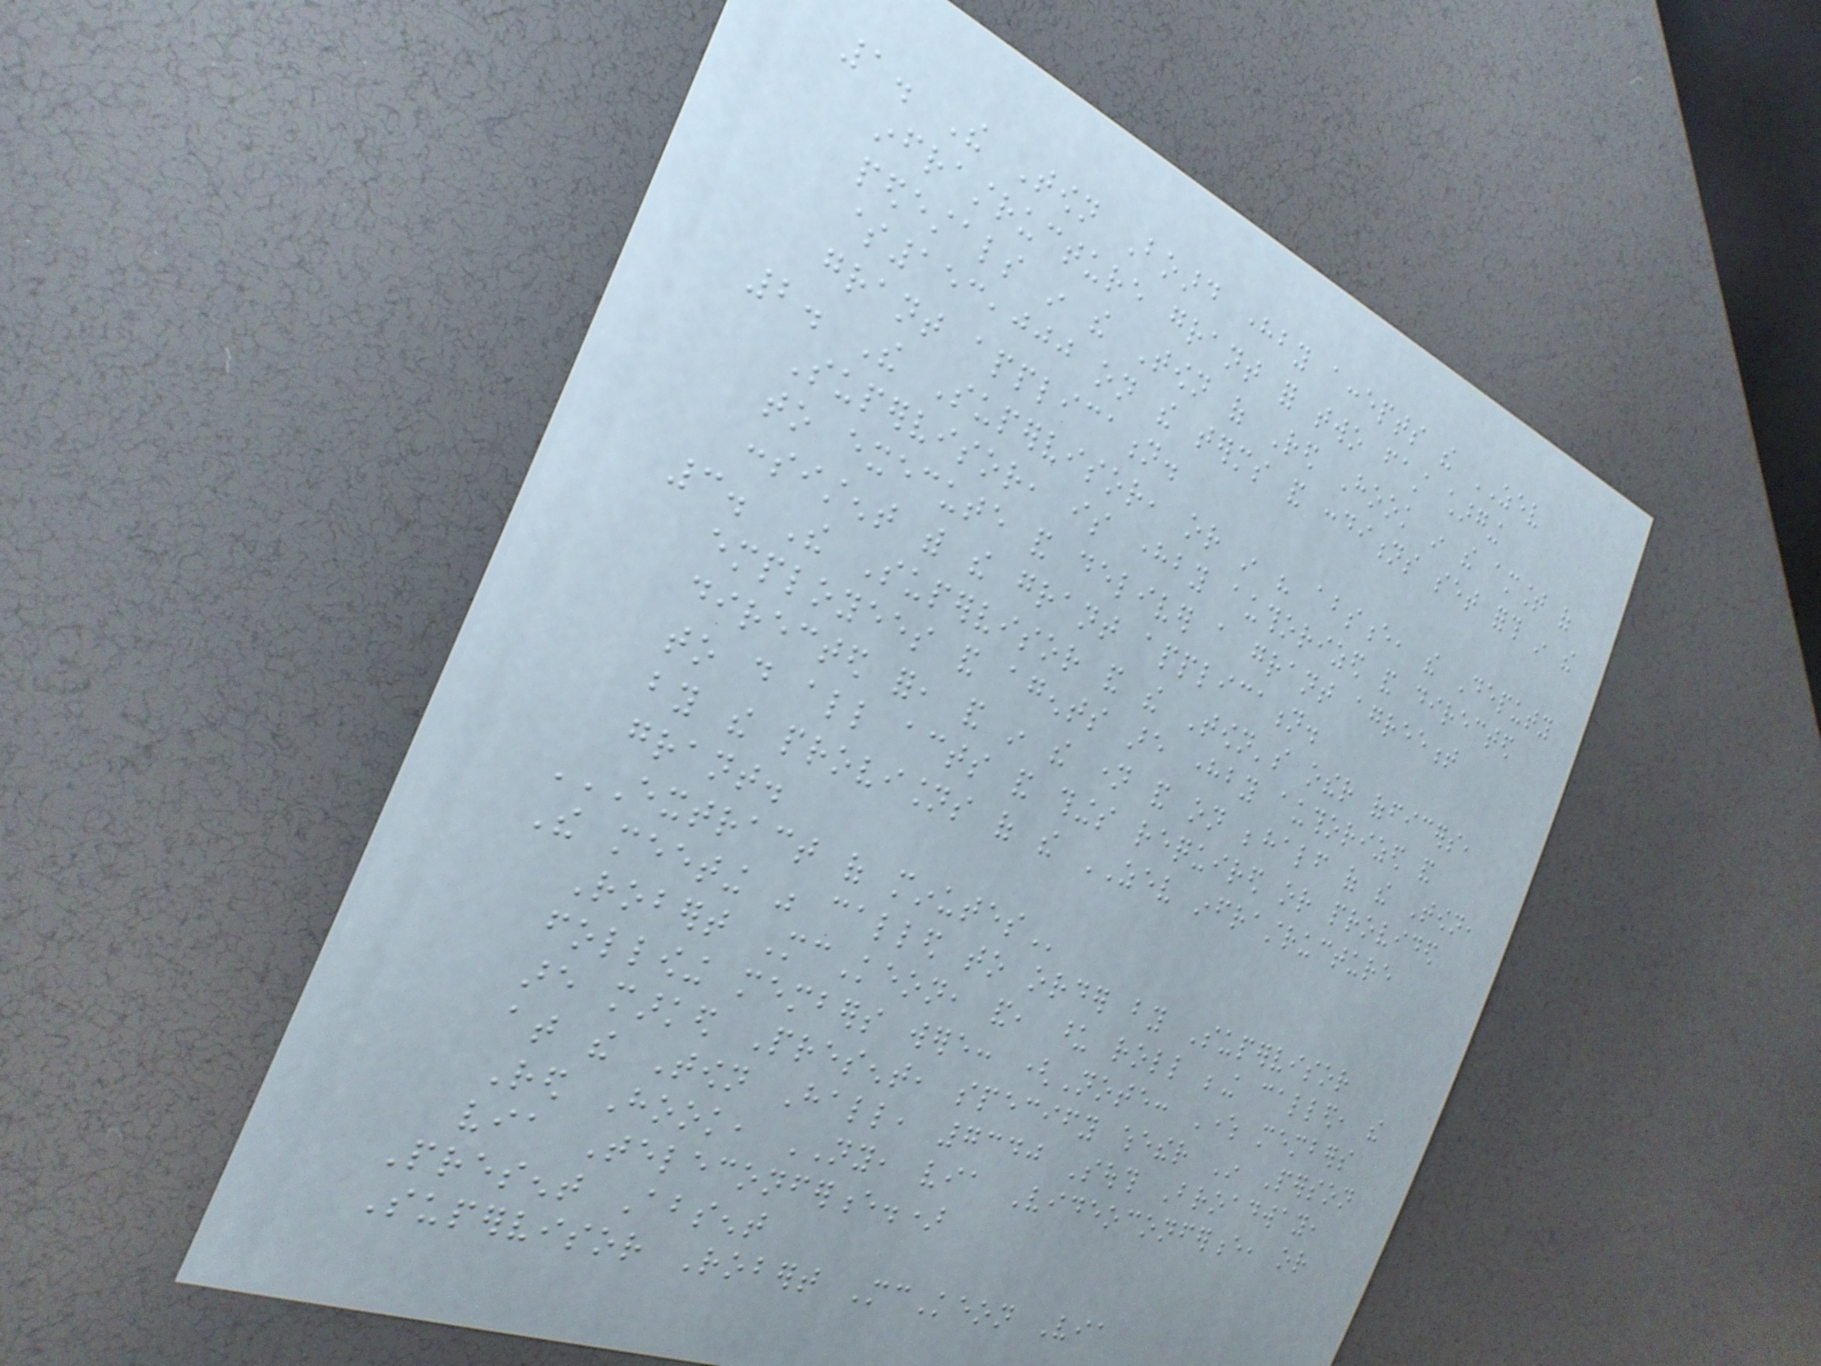1. The Town Board hereby accepts the ZEV
infrastructure grant for two fast charging
pedestals in the Town of Red Hook in the amount of
$153,000 on the terms and conditions set forth in the
grant application.
2. The Supervisor, or in his absence, the Deputy
Supervisor, is hereby authorized and directed
to execute and deliver a grant agreement
consistent with the grant application.
3. The Supervisor and the Town's other officers,
employees and agents are hereby authorized and
directed for, and in the name and on behalf of the Town,
to do all acts and things required or provided
by the provisions of the ZEV infrastructure
grant.
EXTRACT OF MINUTES
The meeting was called to order by Supervisor
Robert McKeon, and, upon roll being called, the
following members were: (Note: Where members
are marked Present, specify whether In Person
at the Town Hall, 7340 South Broadway,
Red Hook, NY, via Videoconference, or
via Teleconference.)
Present Absent
Supervisor Robert McKeon Via
